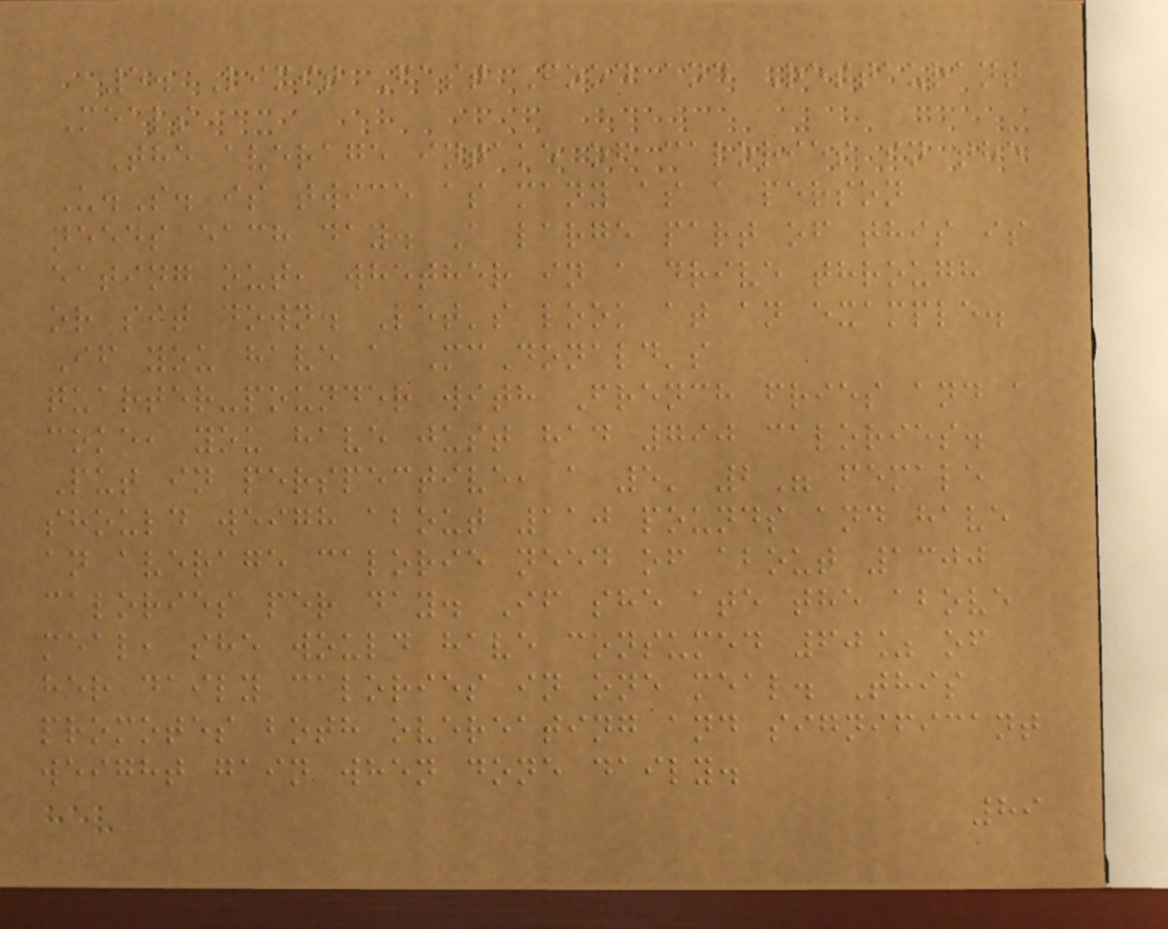5. Limit Fast Food and Restaurant
Meals
The average intake of calories in the
U.S. is twice as many as a person
needs each day. A large part of this is
eating out, whether in a drive through
or sit down. Let's look at an example.
If you have a McDonald's
quarter-pounder with French fries and a
coke, you have just had 790 calories.
Put in perspective, a 5' 2" female
should weigh about 110 pounds and have
an average calorie need of about 1300
calories per day. If she ate the above
meal, she would have consumed 60% of
her daily calories in one meal. This
promotes both overeating and significant
weight gain when done daily.
89
